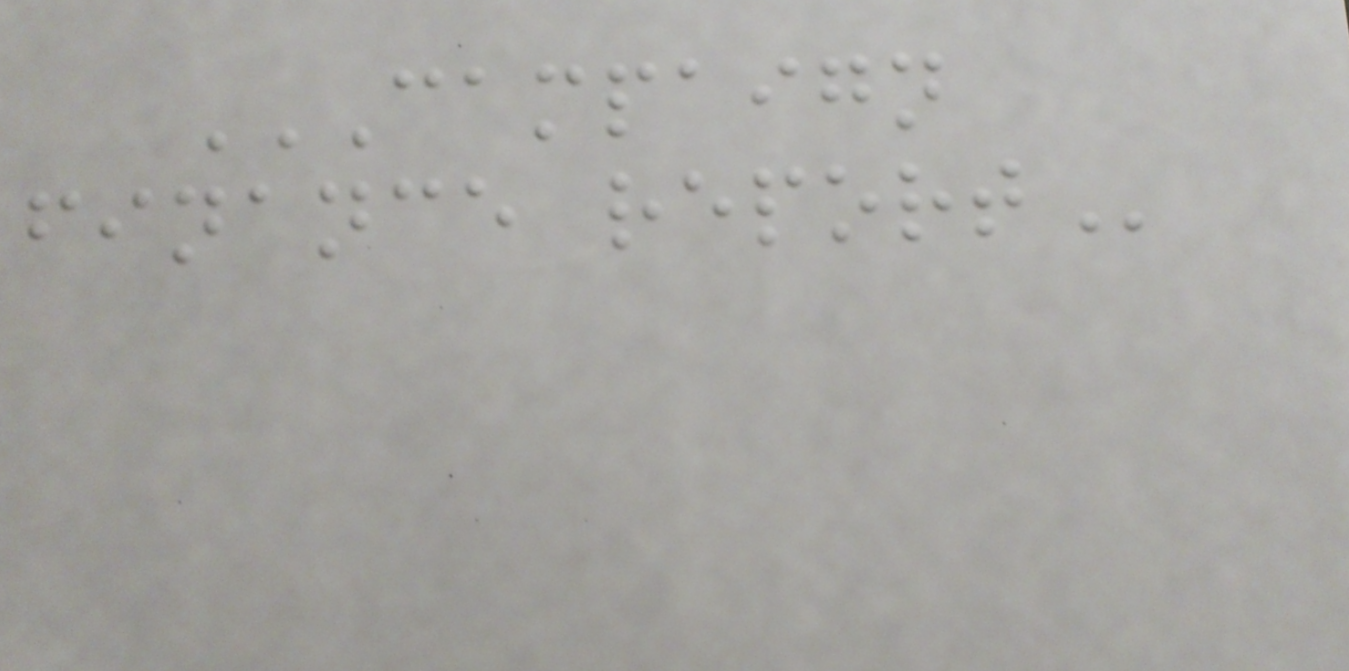CAMPAIGN
FINANCE REPORT
